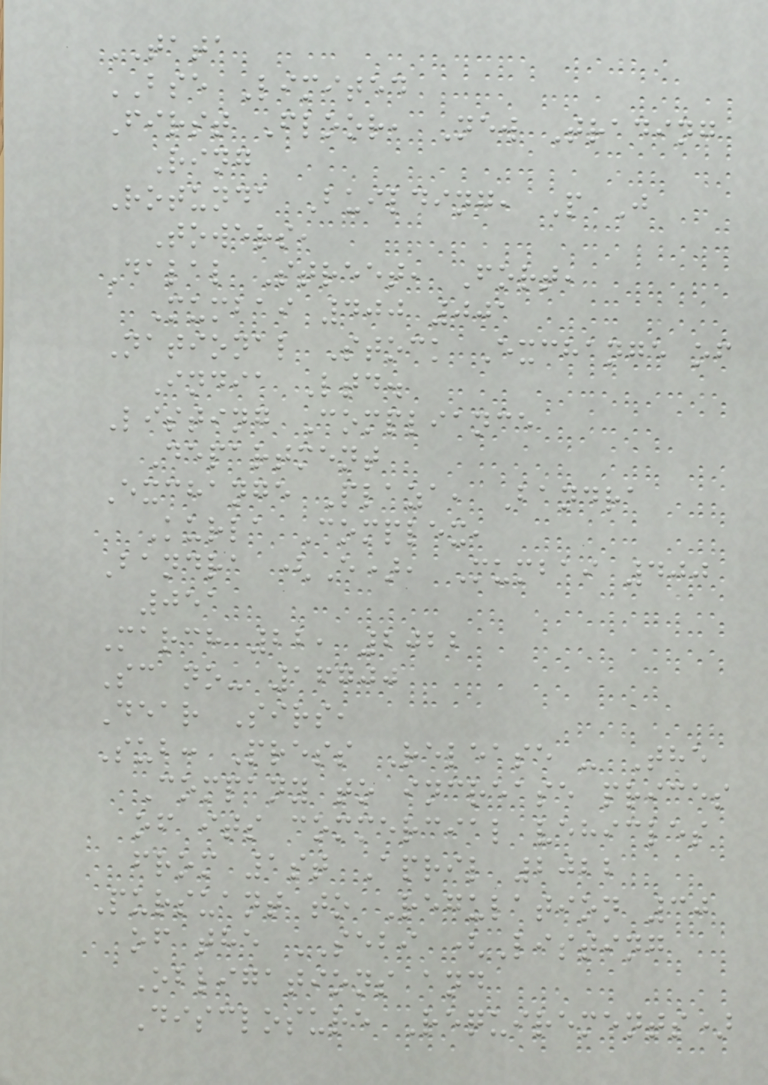TATA
BSE Limited
First Floor, New Trading
Ring
Rotunda Building, P J
Towers,
Dalal Street, Fort,
Mumbai 400 001
National Stock Exchange of
India Ltd.
Listing Compliance
Department
Exchange Plaza, Bandra
Kurla Complex,
Bandra (E), Mumbai 400
051
March 22, 2022
Sc no- 16700
Dear Sirs,
Sub: Press Release - The
Company to increase prices
of its commercial vehicles
from 1st April 2022
Pursuant to Regulation 30
of the SEBI (Listing
Obligations and
Disclosure Requirements)
